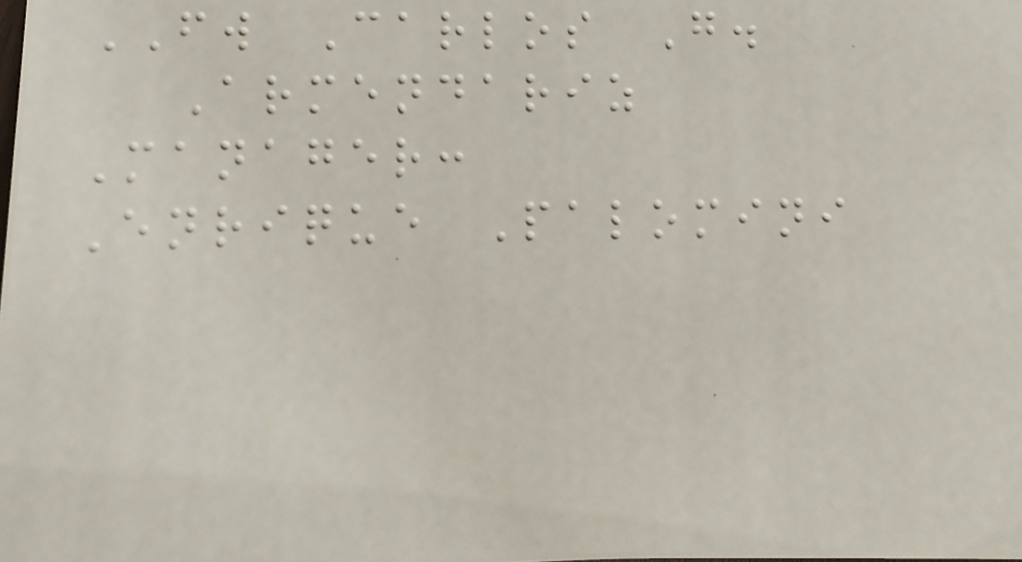FW Carlos G.
Armendariz
Manager:
Enrique Palomini
